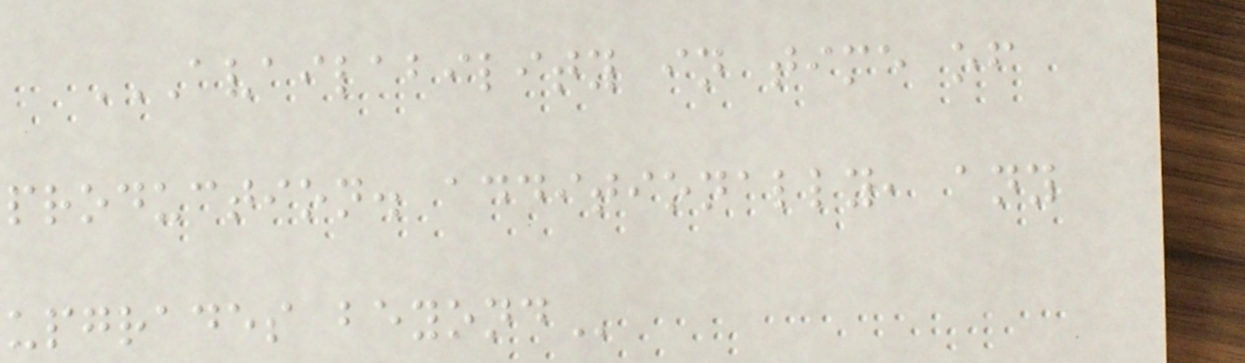AVAILABILITY IN TIME OF
PRODUCTION. ADDITIONALLY, ANY
UPGRADES BEYOND
